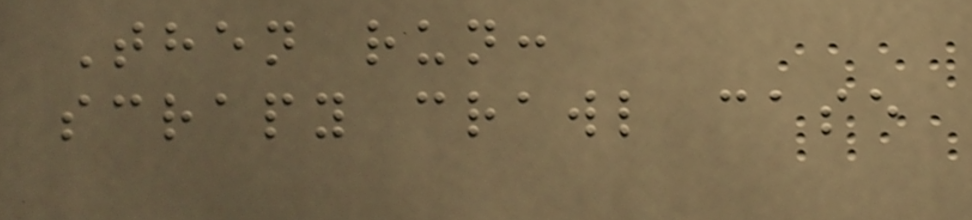Then run:
scrapy crawl case
